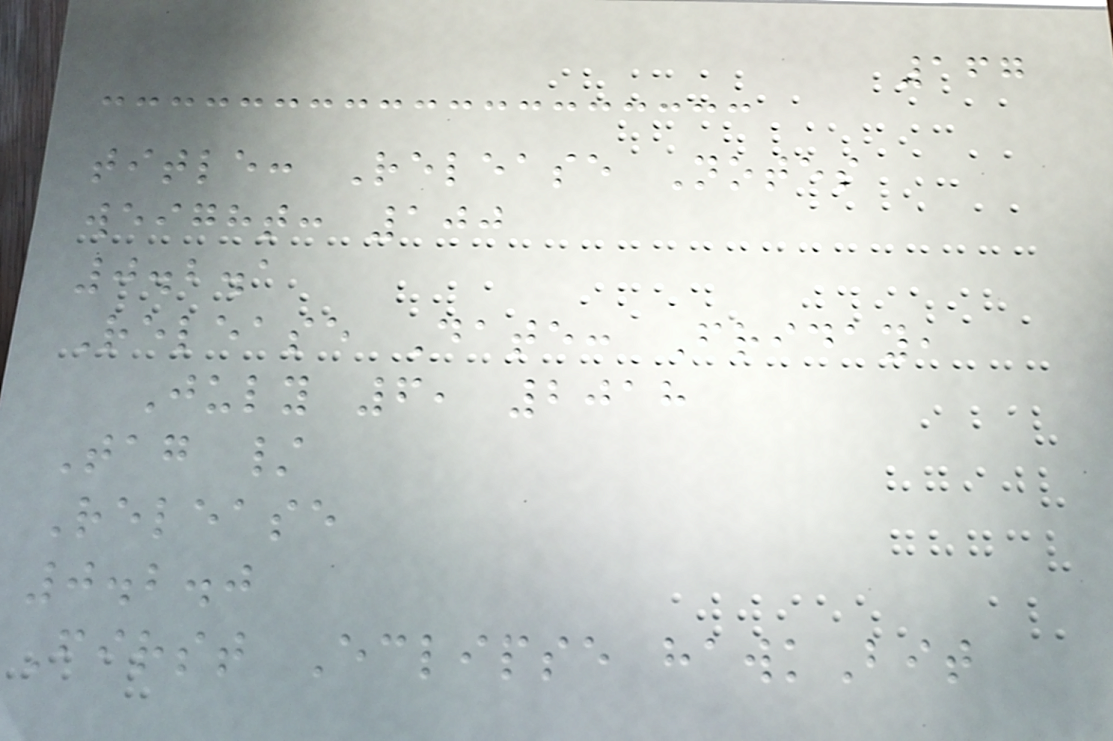167
title: Release Notes
weight: 100
0.2.1
Release Date: Friday,
July 6, 2018
Tag /
Release
0.2.0
First Eclipse hawkBit
